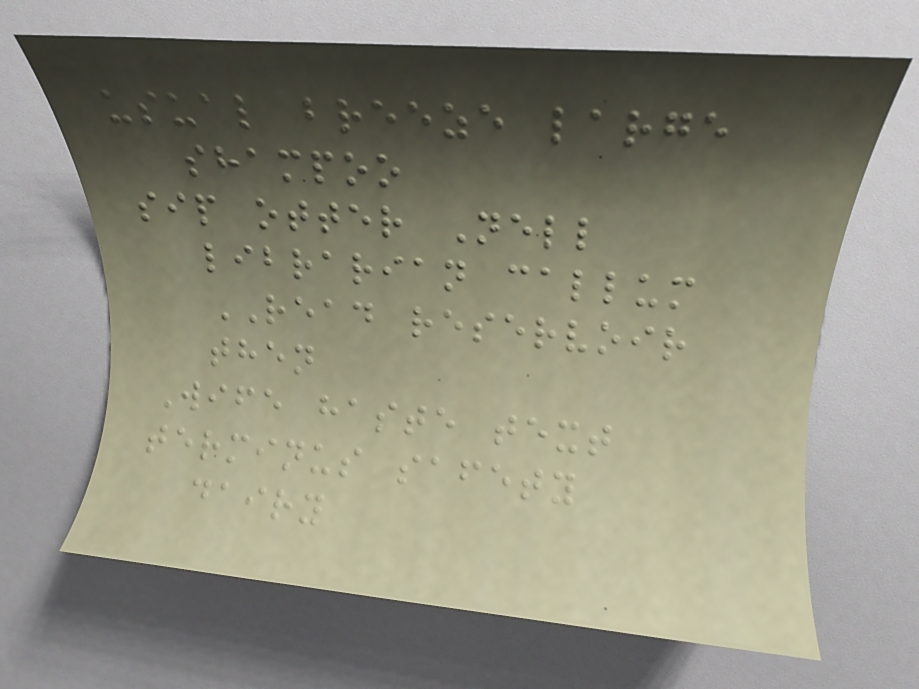usual breeze large
shampoo
sip otter Nell
librarian callum
READ reservoir
then
Wife haste text
terminus safety
dairy
